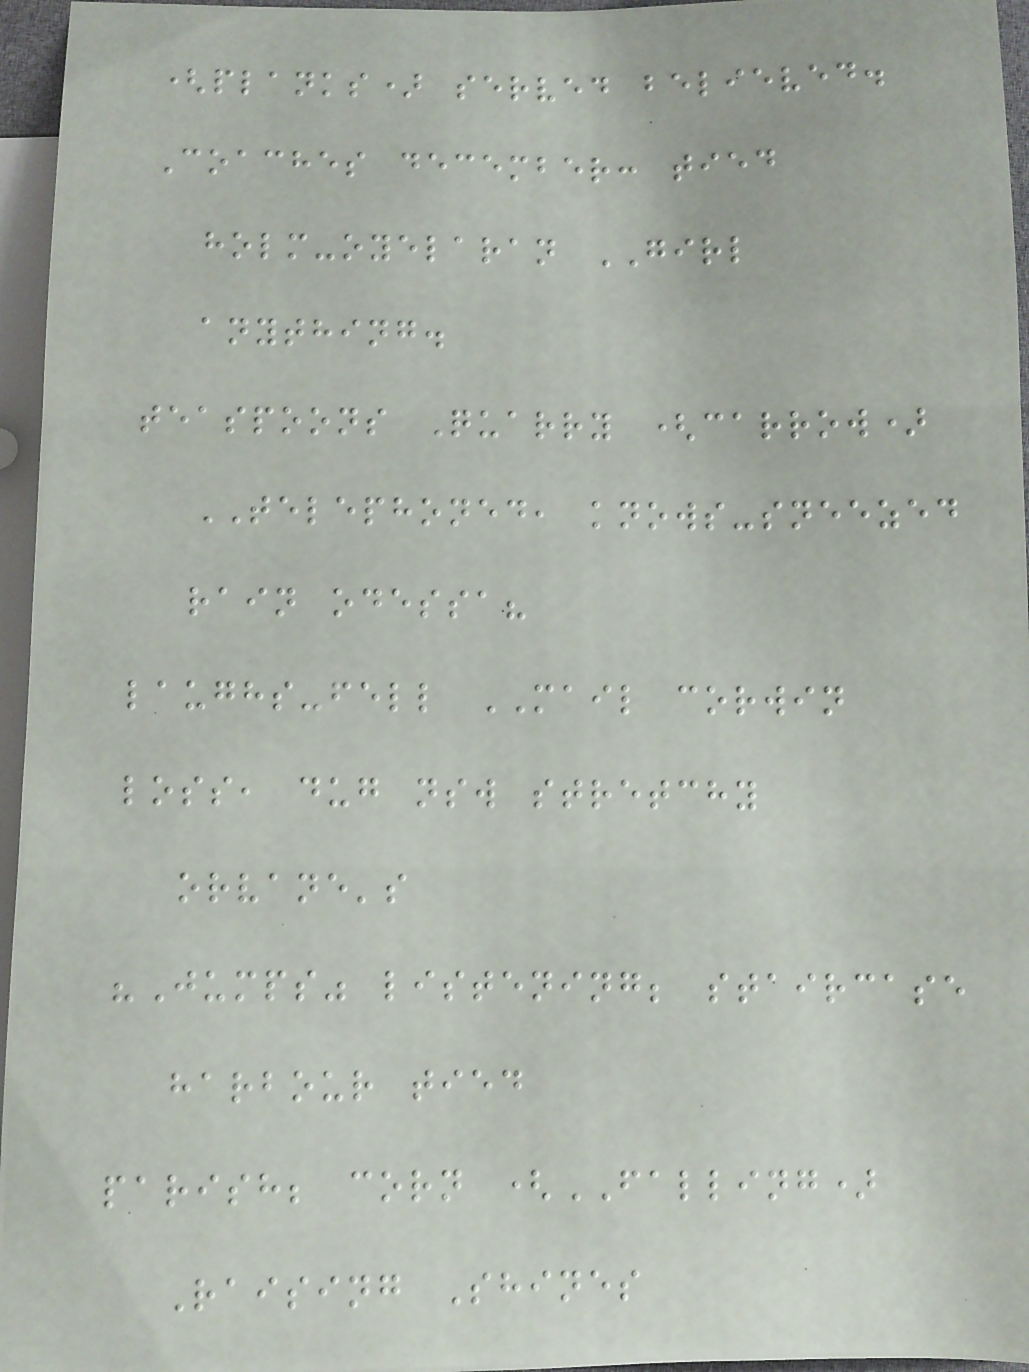(planks) served believed.
Coaches december: tied
holm-oyelaran GIRL
anything.
teaspoons Quarry (carrow)
TELEPHONED, knows-sneezed
rain odessa?
laughs-fell MAIL corwin
loss, dug nsw stretchy
orvane's
"Jumps" listening; staircase
harbour tied
parish; corn (FALLING)
Raising Shines
